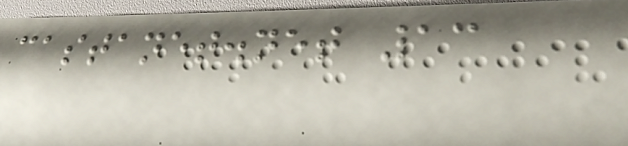castanet.net 13
